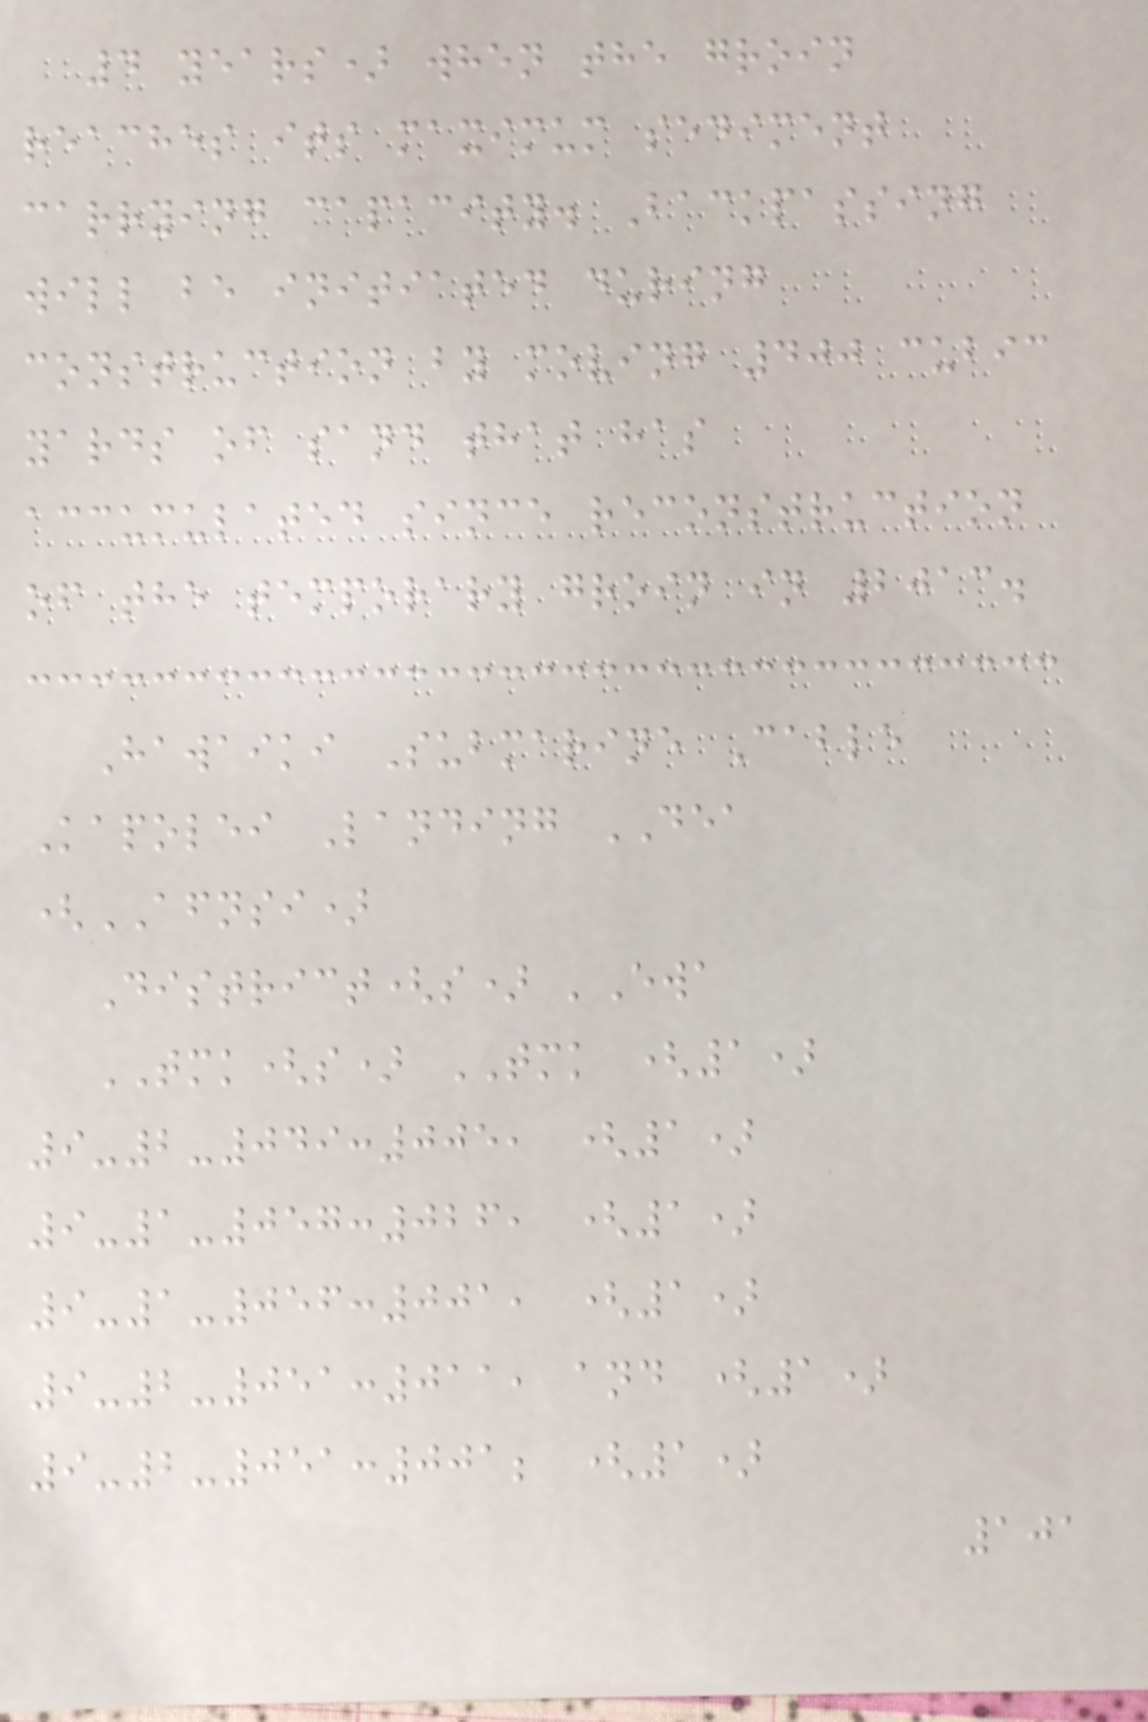4 years) when the groin
reaches its maximum sediment
carrying capacity. Backpassing
will be initiated during
construction by moving 400 cubic
yards of sand that has
accumulated since reconstruction
of the temporary groin in 2013.
Hawaiki Submarine Cable
Kapolei Landing DEA
(AFNSI)
District(s) 'Ewa
TMK(s) TMK (1)
9-2-049:005, (1)
9-1-057:026, (1)
9-1-056:001, (1)
9-2-051:011, and (1)
9-2-051:001; (1)
101
